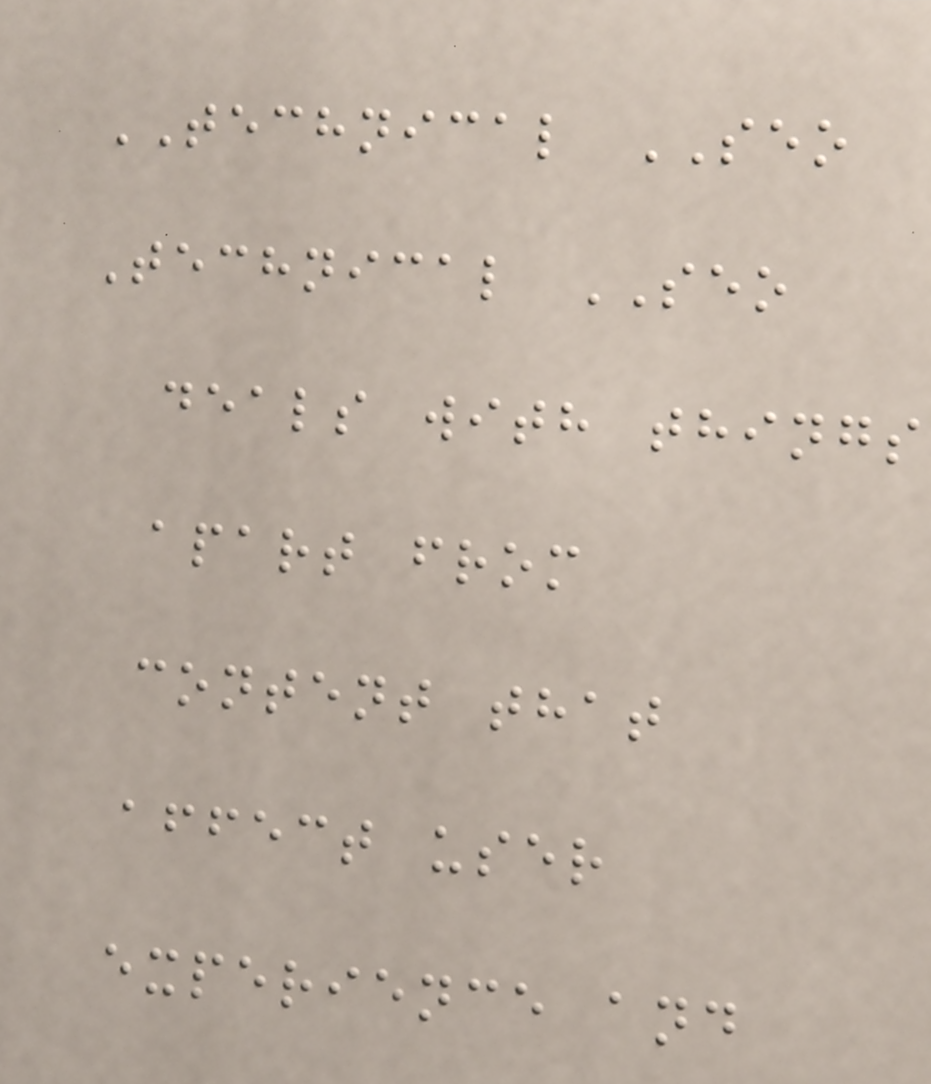TECHNICAL SEO
Technical SEO
deals with things
apart from
content that
affect user
experience and
